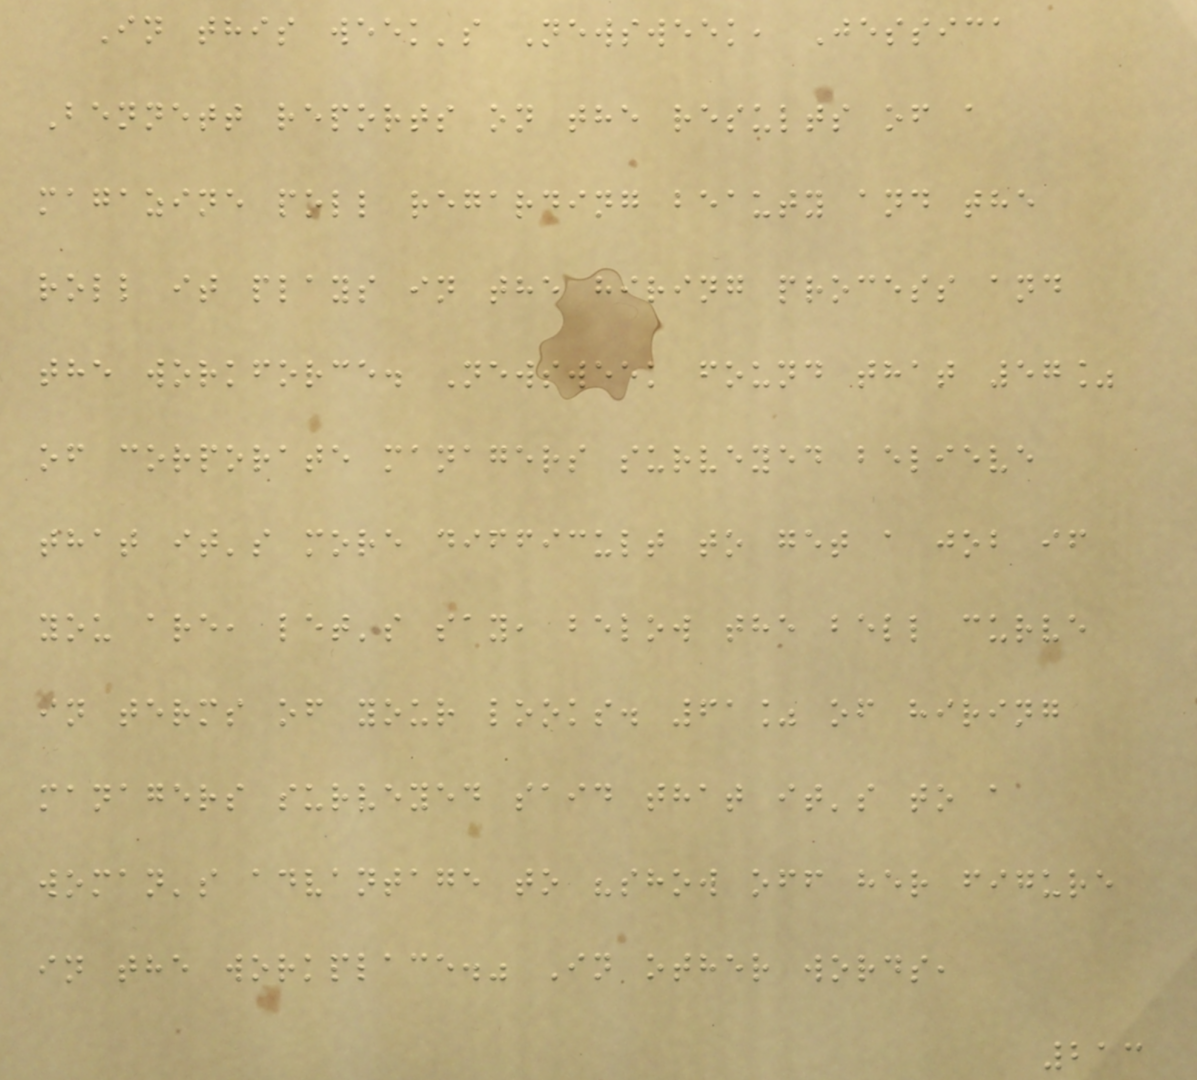In this week's Newsweek, Jessica
Bennett reports on the results of a
magazine poll regarding beauty and the
roll it plays in the hiring process and
the workforce. Newsweek found that 57%
of corporate managers surveyed believe
that it's more difficult to get a job if
you are, let's say, below the bell curve
in terms of your looks. 61% of hiring
managers surveyed said that it's to a
woman's advantage to "show off her figure
in the workplace." In other words,
213
